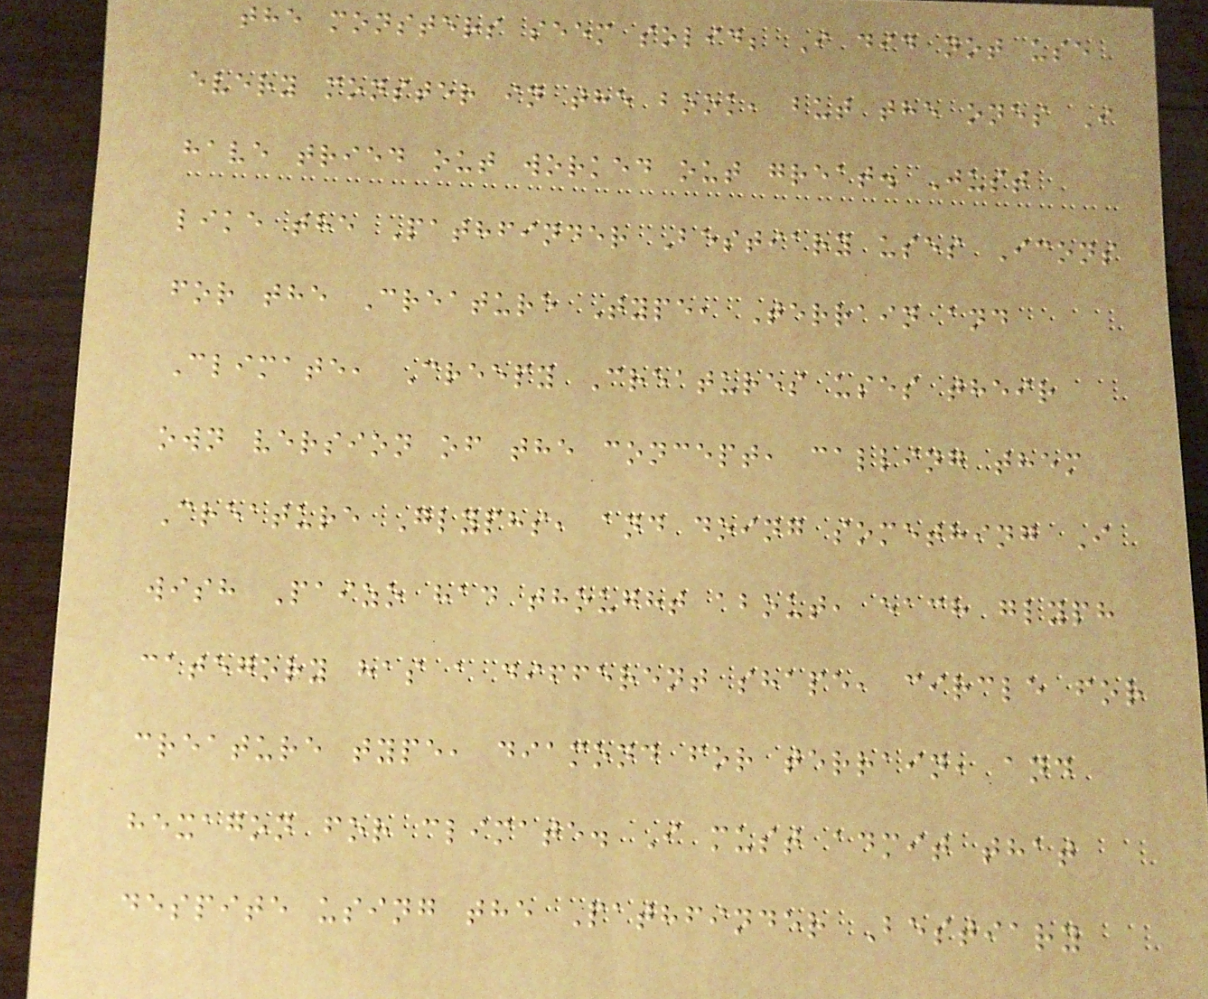the monsters seem solid; I did not use
every monster in the book, but the ones I
have tried out worked out great. Just
like the Pathfinder Bestiary uses Icons
for the Creature Type, Terrain and
Climate, Creepy Creatures uses their
own version of the concept, calling them
Creature Glyphs, and doing something I
wish Paizo had thought about, each glyph
category has a different shape, circle for
creature type, diamond for terrain, and
hexagon for climate. I must admit that
despite using the Pathfinder Bestiary
